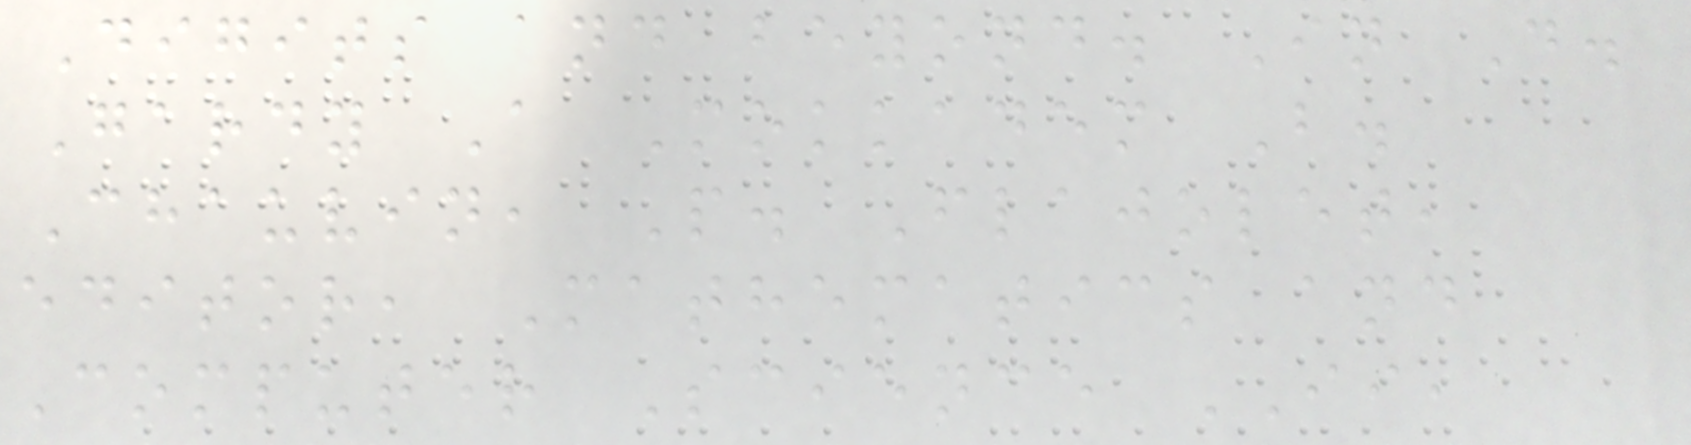Digits and beyond. In D.
Gardy A Mokkadem B.
Chauvin, P. Flajolet,
editor, Mathematics and
Computer Science II,
